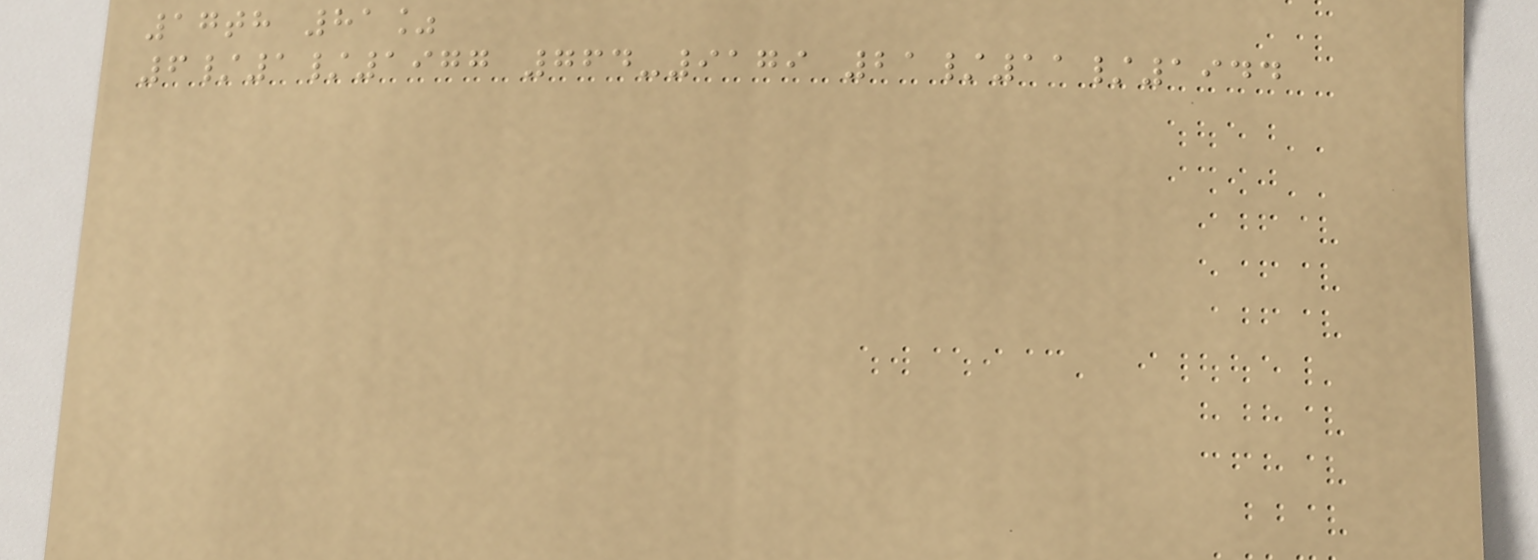17th 81%
6/1/1977 764-9179 21/11/1944
